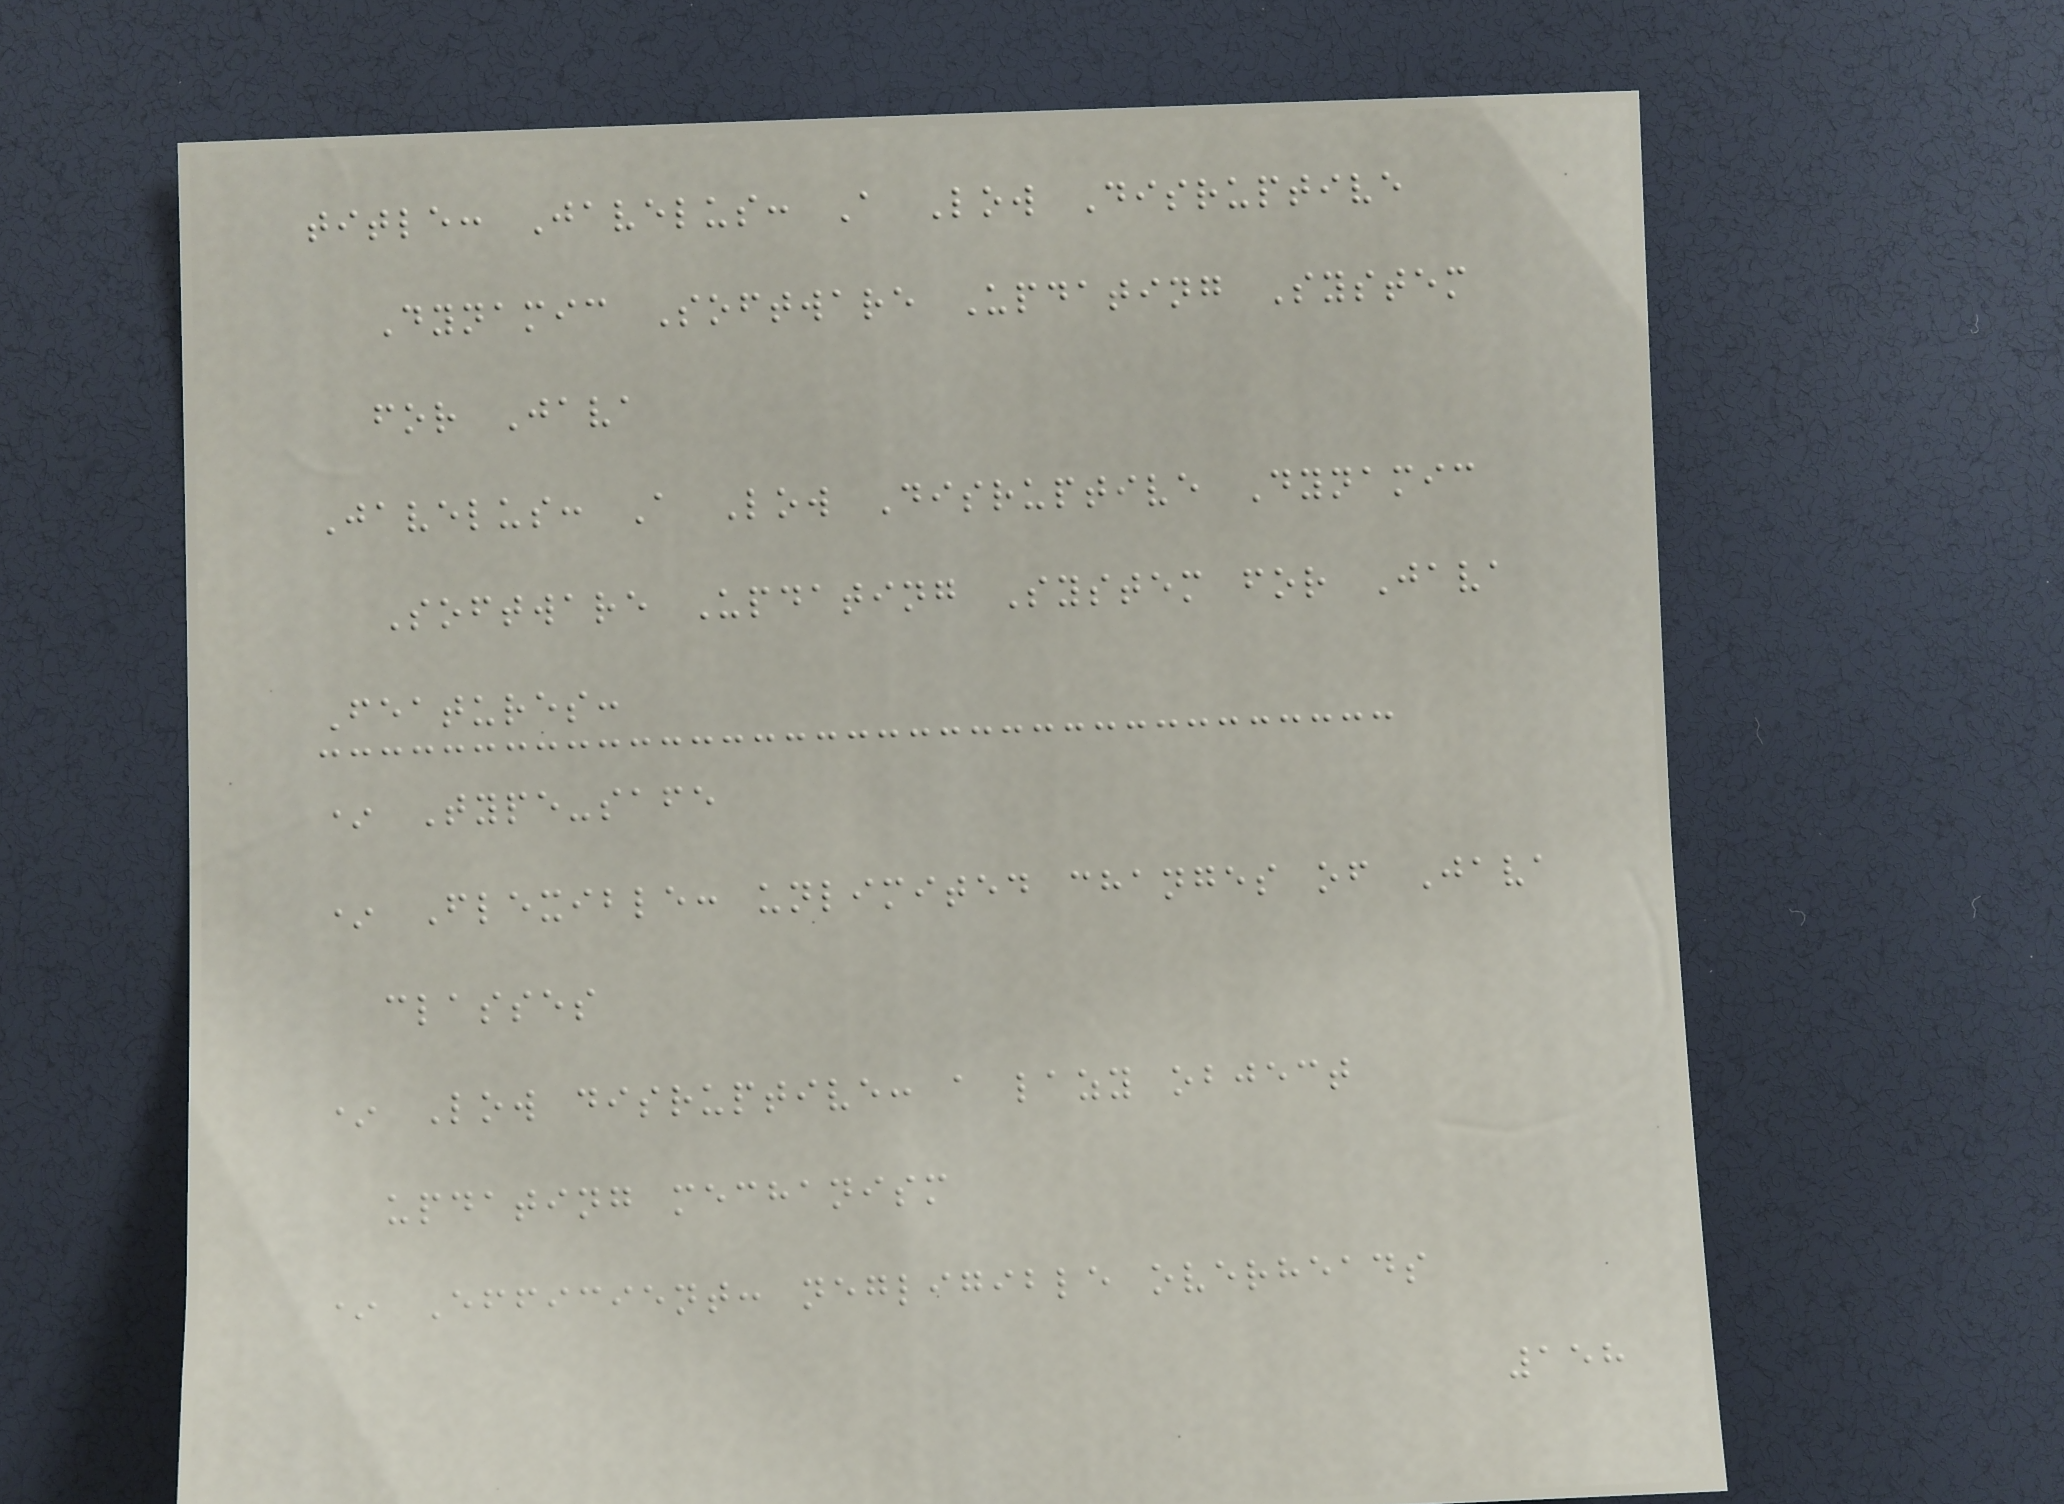title: Javelus: A Low Disruptive
Dynamic Software Updating System
for Java
Javelus: A Low Disruptive Dynamic
Software Updating System for Java
Features:
* Type-safe
* Flexible: unlimited changes of Java
classes
* Low disruptive: a lazy object
updating mechanism
* Efficient: negligible overheads
158
